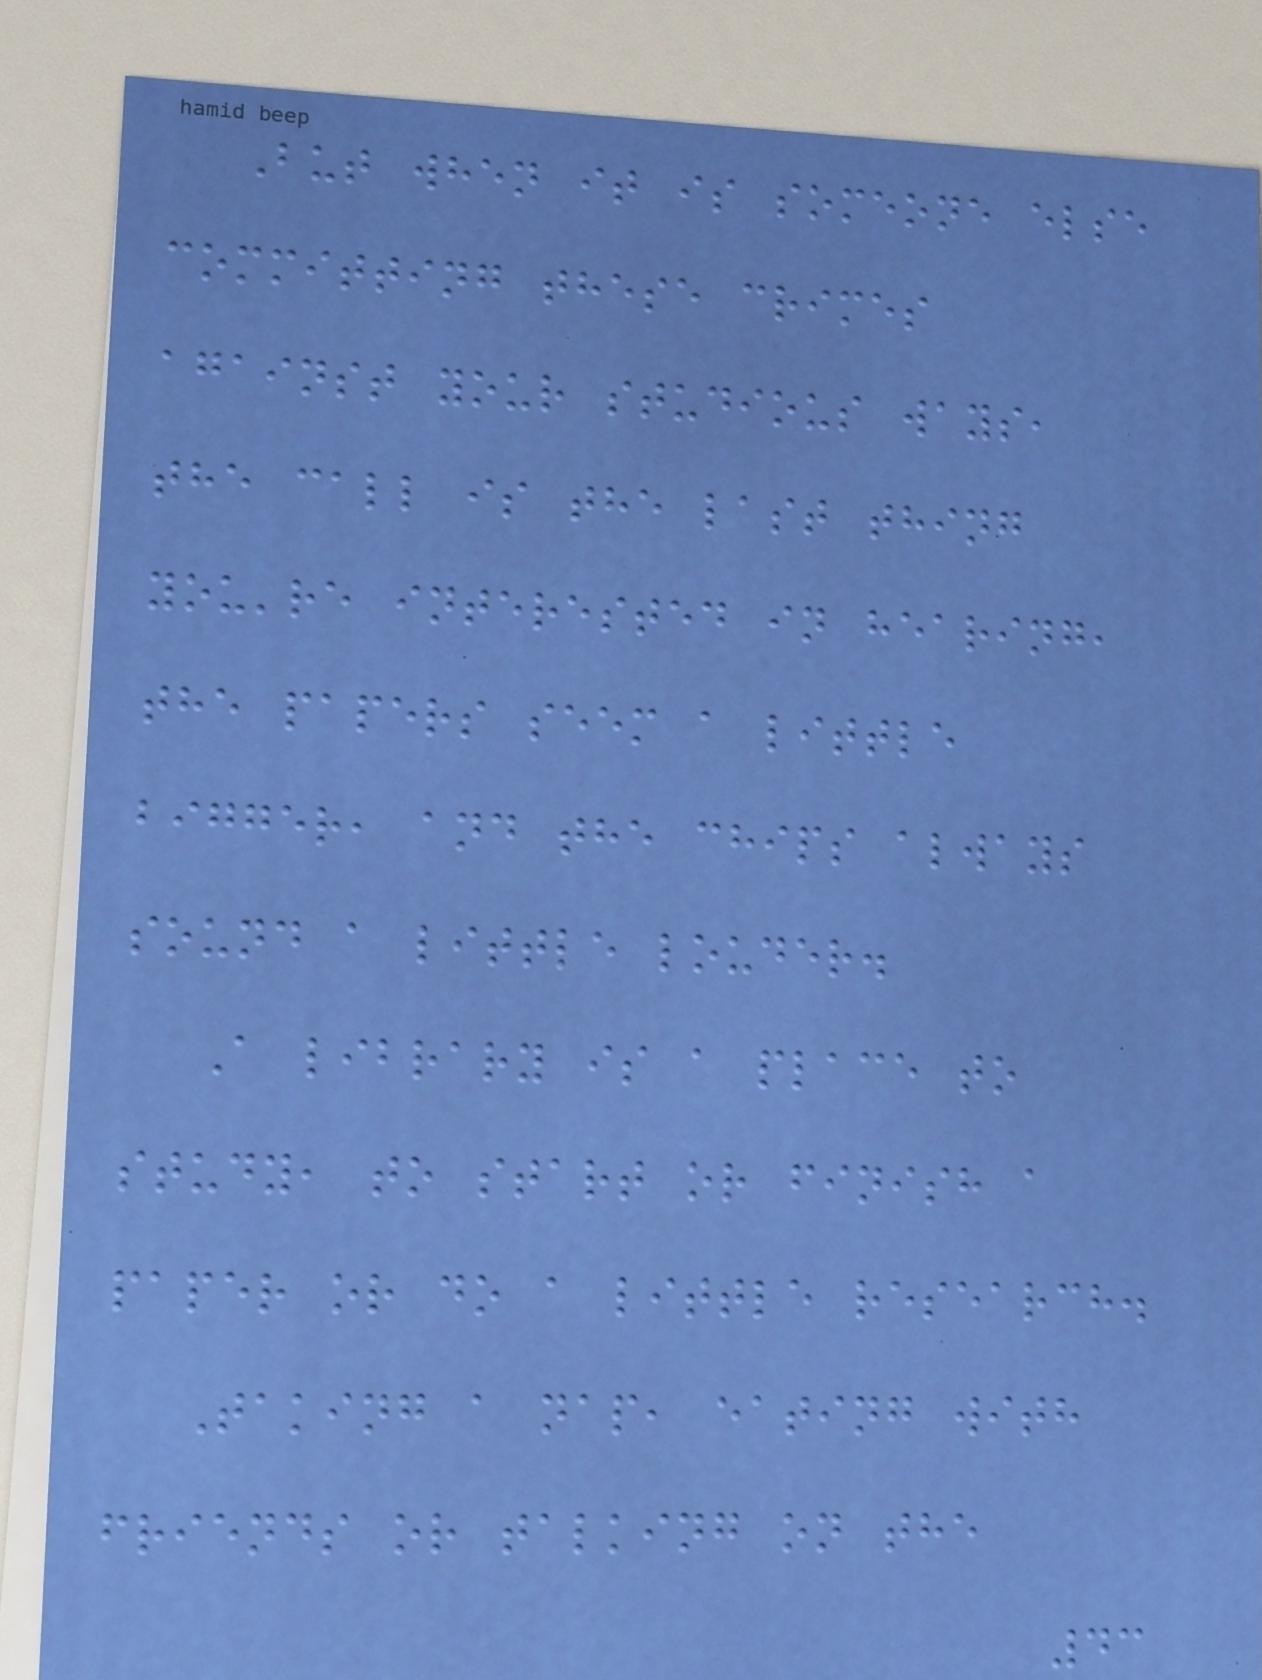But when it is someone else
committing these crimes
against your studious ways,
the call is the last thing
you're interested in hearing,
the papers seem a little
bigger, and the chips always
sound a little louder.
A library is a place to
study, to start or finish a
paper or do a little research.
Taking a nap, eating with
friends or talking on the
43
